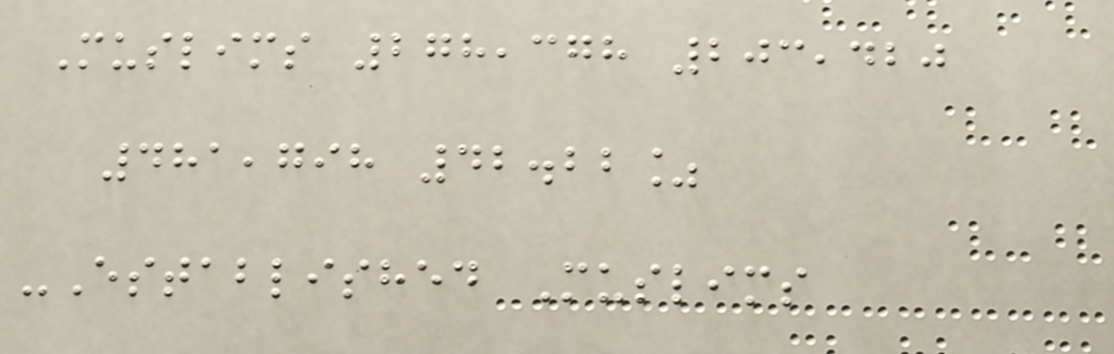Muslims 278,378 203,420
481,798 42.22%
-Established Muslims
